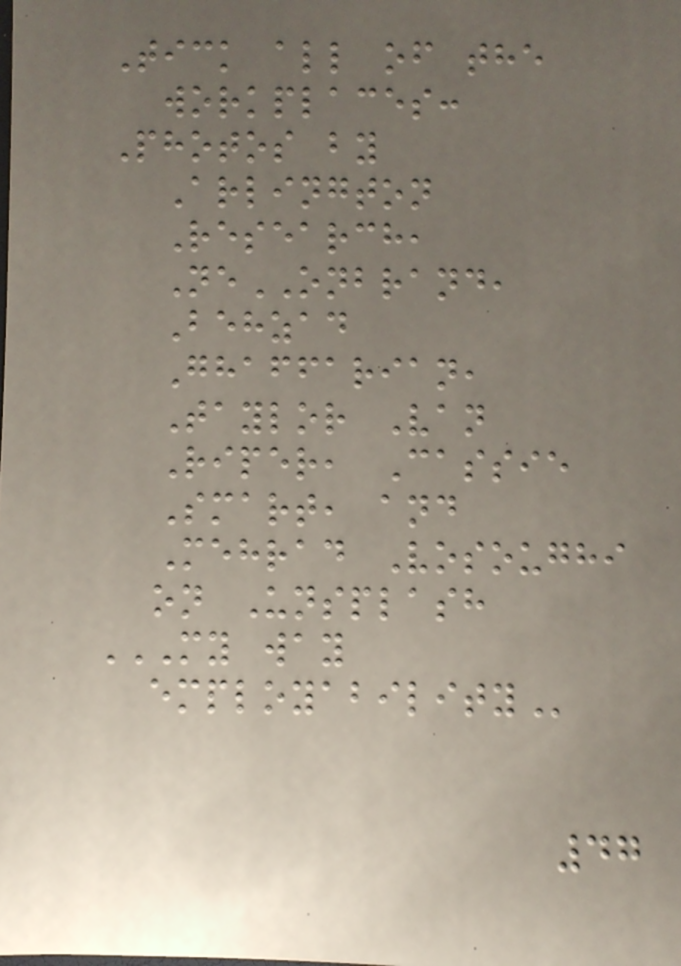Tick all of the
workplaces:
Photos by
Arlington
Research,
NeONBRAND,
Behzad
Ghaffarian,
Taylor Van
Riper, Cassie
Smart, and
Mehrad Vosoughi
on Unsplash
MY WAY
EMPLOYABILITY
47
